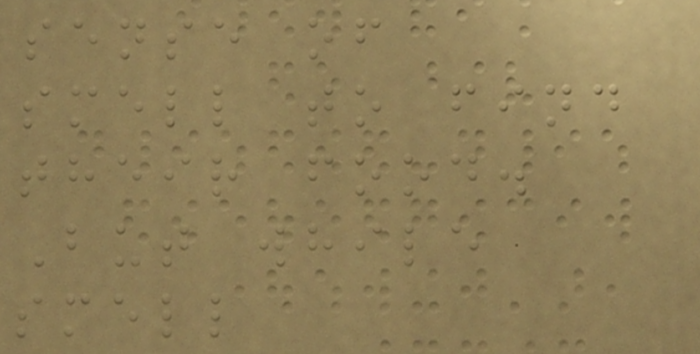sense of
smell to find
their food.
But while
smell
